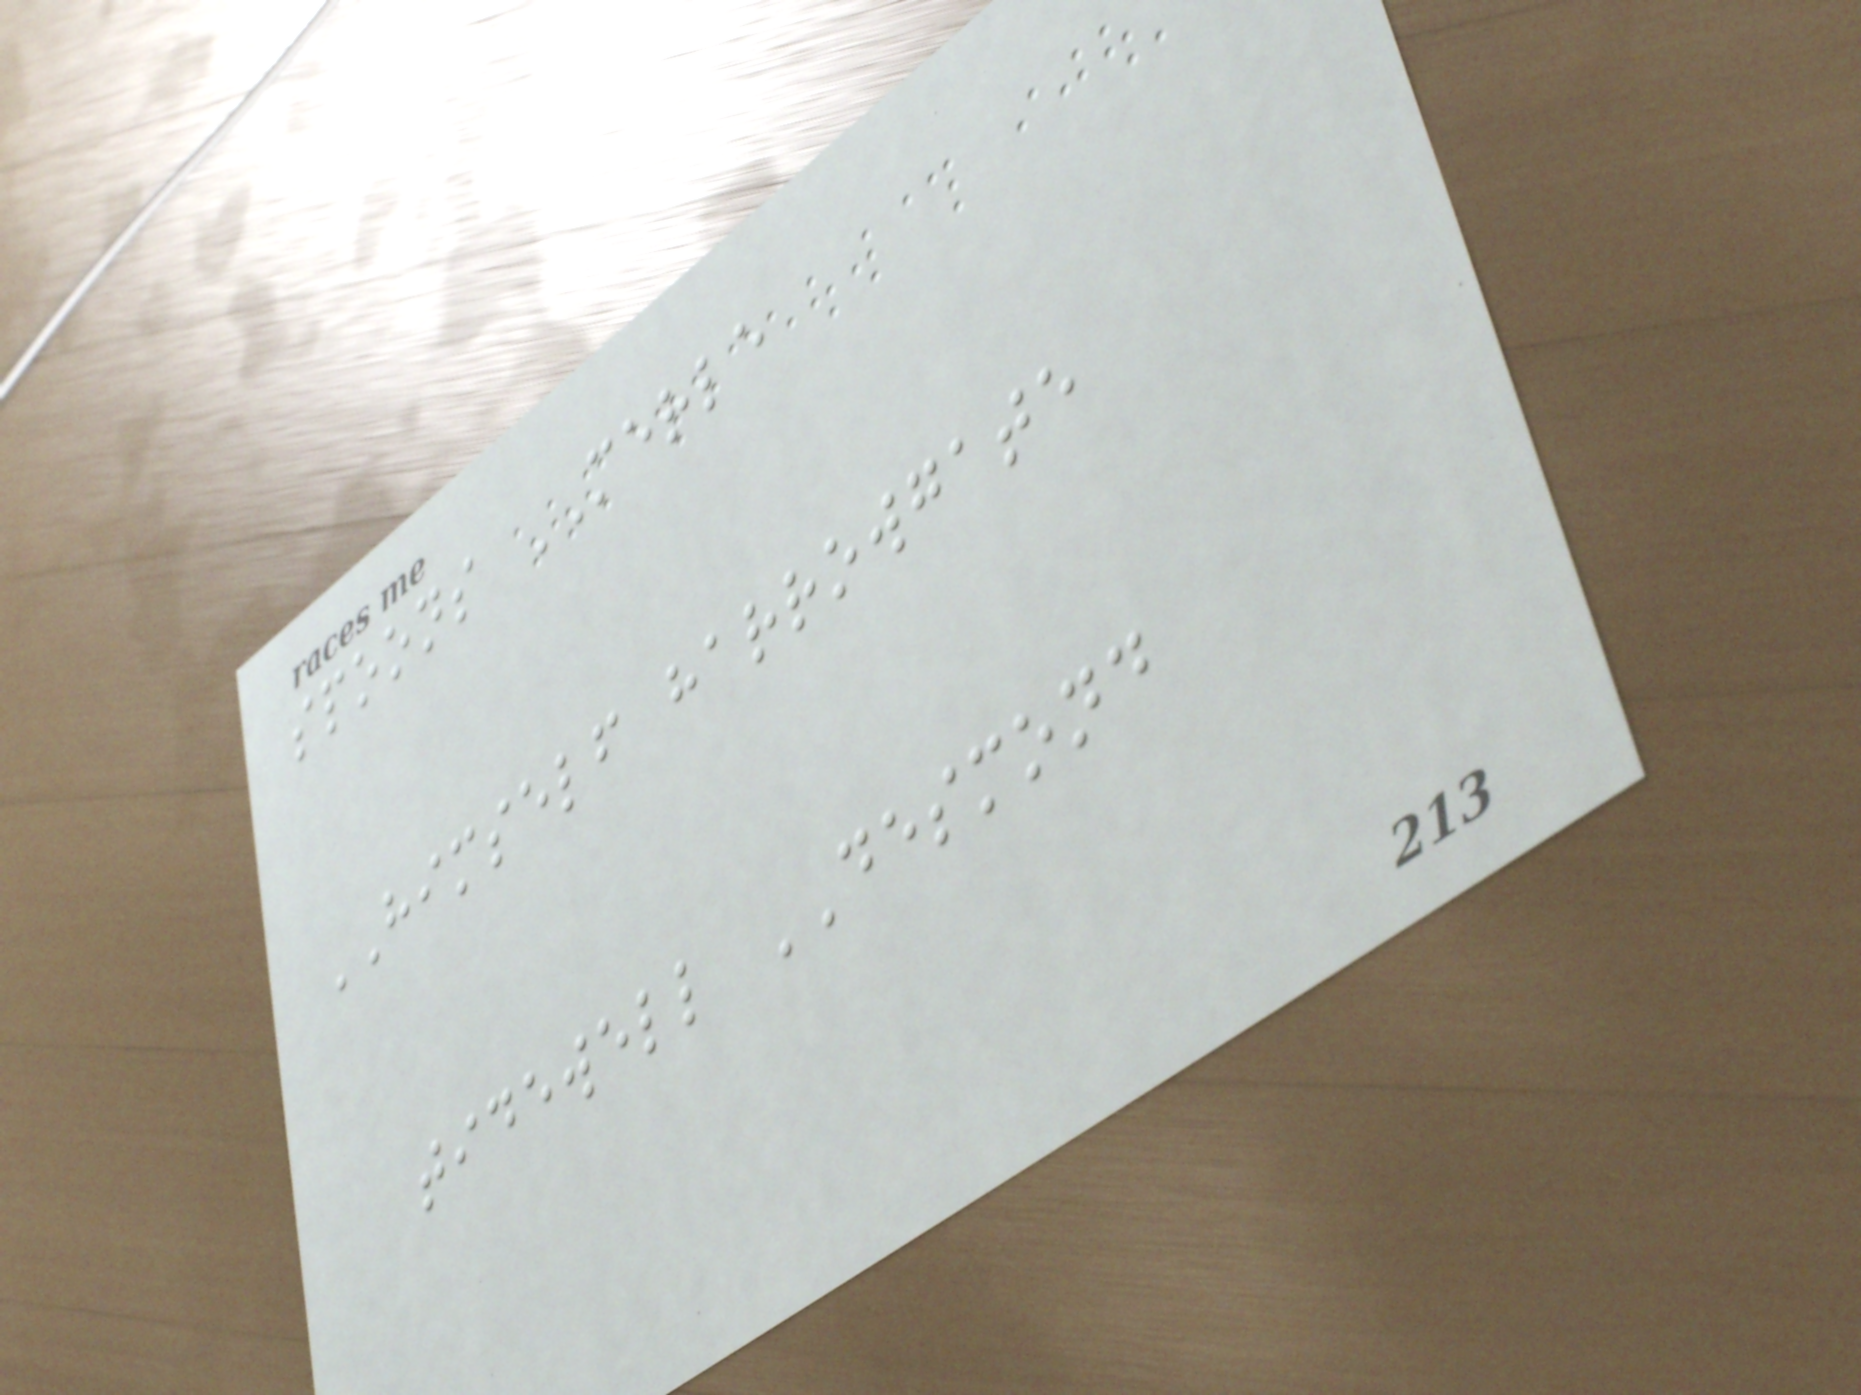spoons MERLE
HIMSELF harrowgate
tidewell DESMOND
